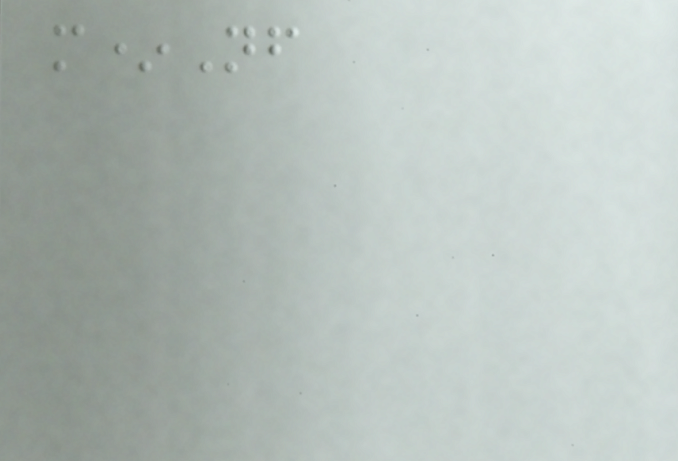m*Nf
